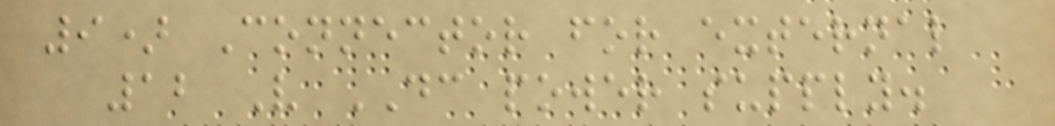9) Connector for external
12 V DC power supply.
